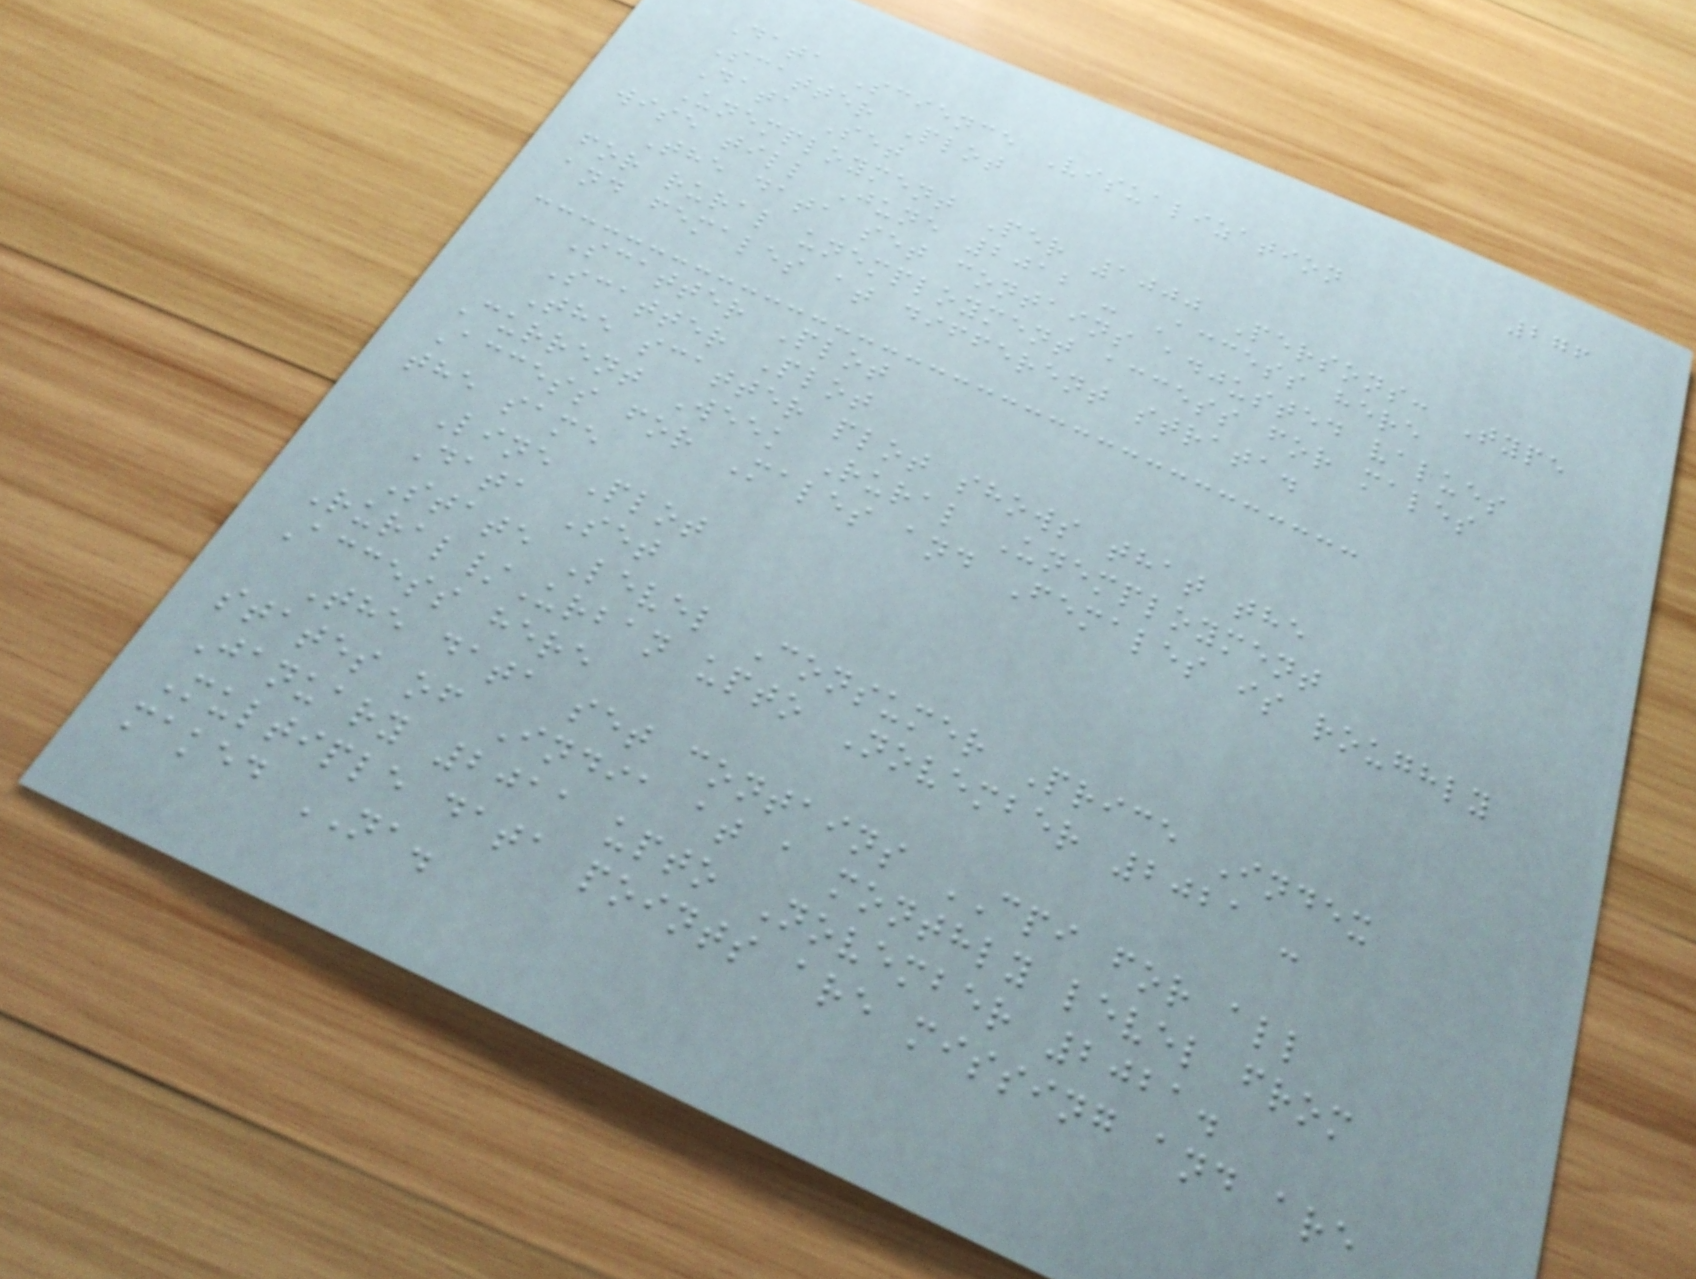276
Data Science Visualization
Scatter Plot
Data Set
Unemployment Per 1000 Persons: Type
wise till June 2012 - Access here
The data set contains adjusted values
for rural unemployment access for males
and females at different strata.
Scatter Plot
Scatter Plot
The scatter plot shows that the
Current Week Rural Unemployment
Access for Males and Females is roughly
the same
Line Plot
Data Set
State Level Consumer Price Index
Rural/Urban upto November 2021 -
Access here
The data set contains CPI for all
states of India at a monthly level from
January 2011 upto November 2021.
Multiple data points are missing and are
maked NA.
